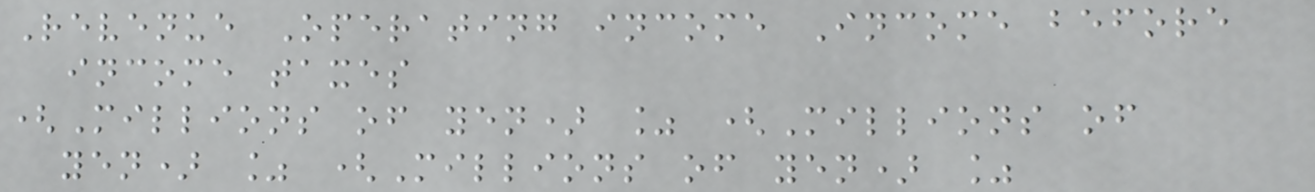Revenue Operating income Income before
income taxes
(Millions of yen) % (Millions of
yen) % (Millions of yen) %
